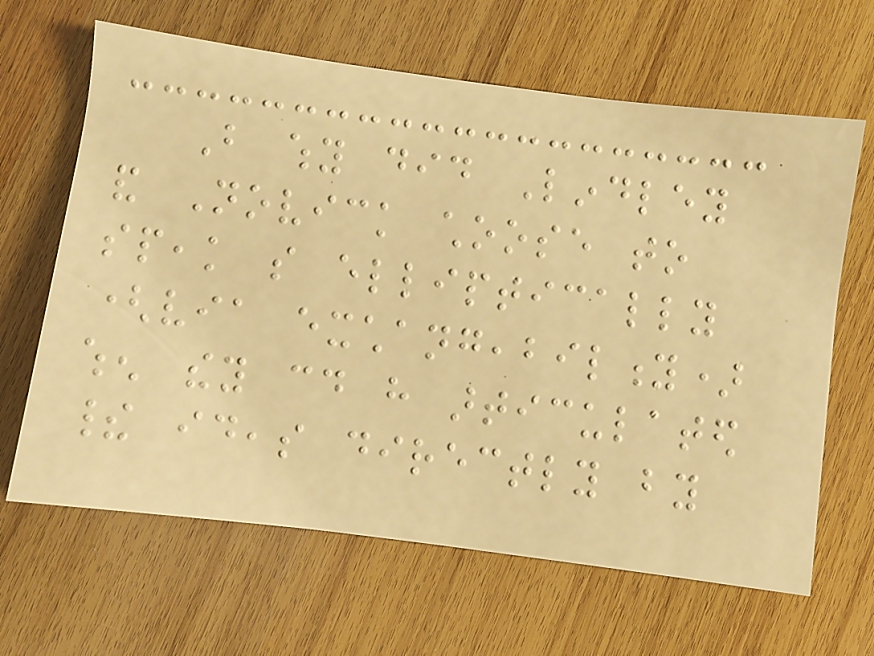But why did Lindley
and Novick choose to
speak so elliptically
(via exchangeability)
when they could have articulated
their ideas directly by
